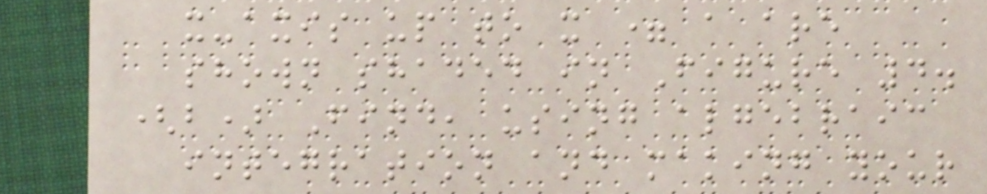x-axis up to x = a are
shown shaded in Figure 4.
(b) Find, using algebraic
integration and making your
